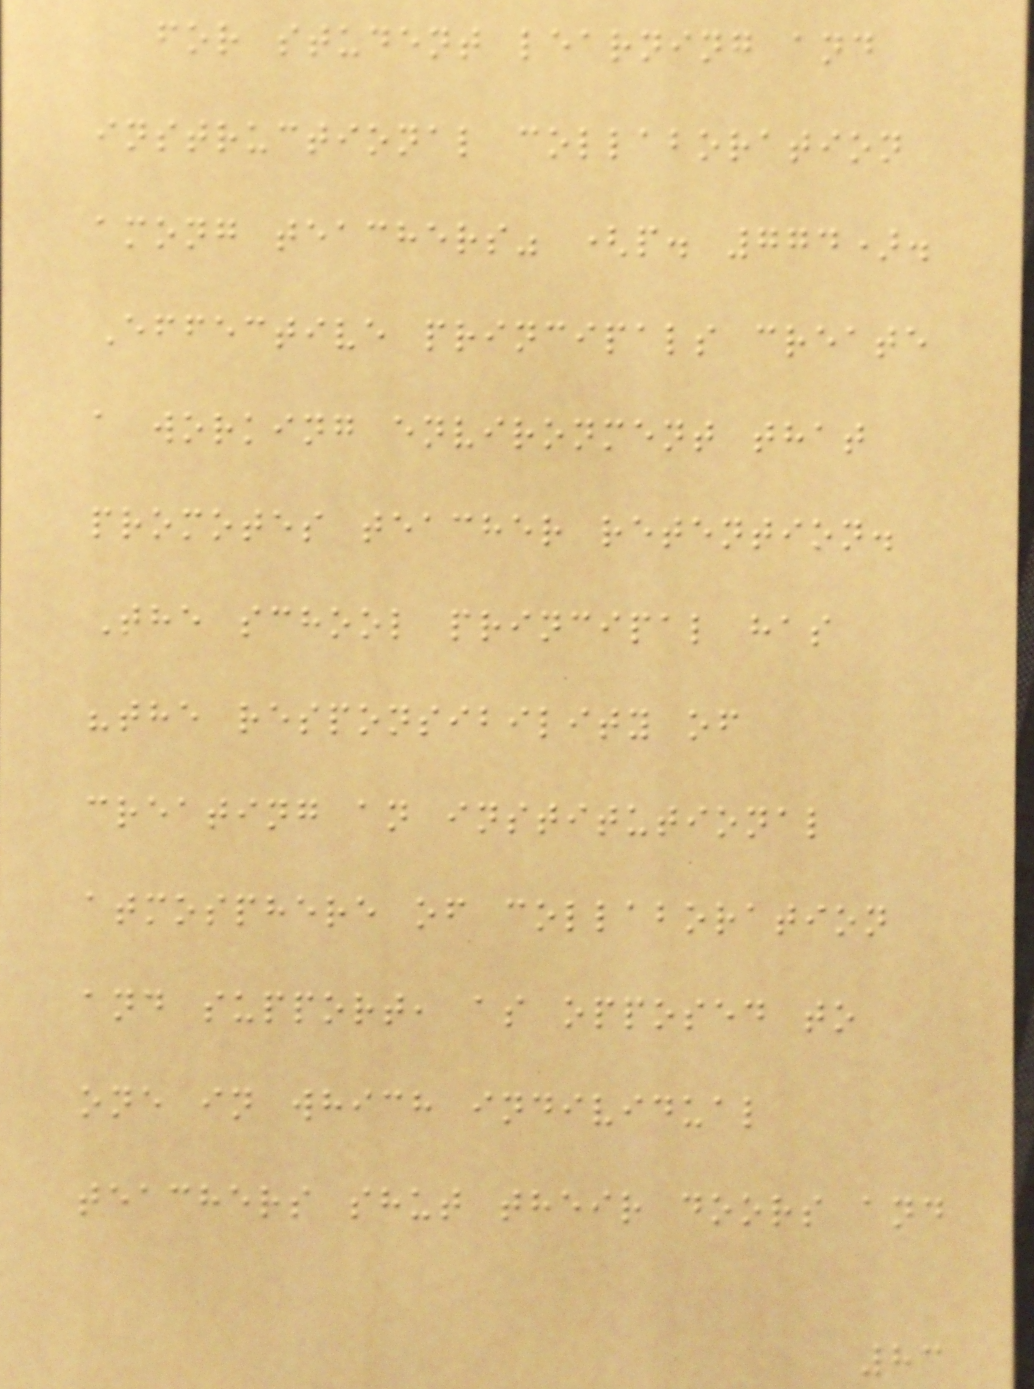for student learning and
instructional collaboration
among teachers" (p. 774).
Effective principals create
a working environment that
promotes teacher retention.
The school principal has
"the responsibility of
creating an institutional
atmosphere of collaboration
and support, as opposed to
one in which individual
teachers shut their doors and
83
